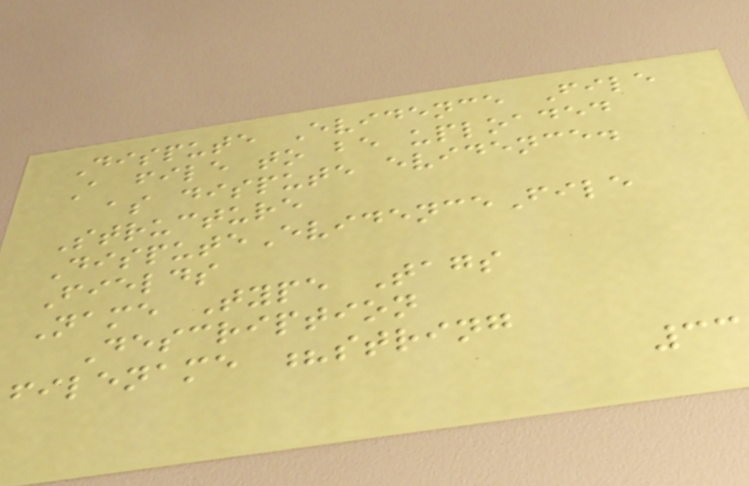Dispute Evidence File
A file to be uploaded
as dispute evidence.
Structure
DisputeEvidenceFile
Fields
Name Type Tags
Description
filename ?string
33
